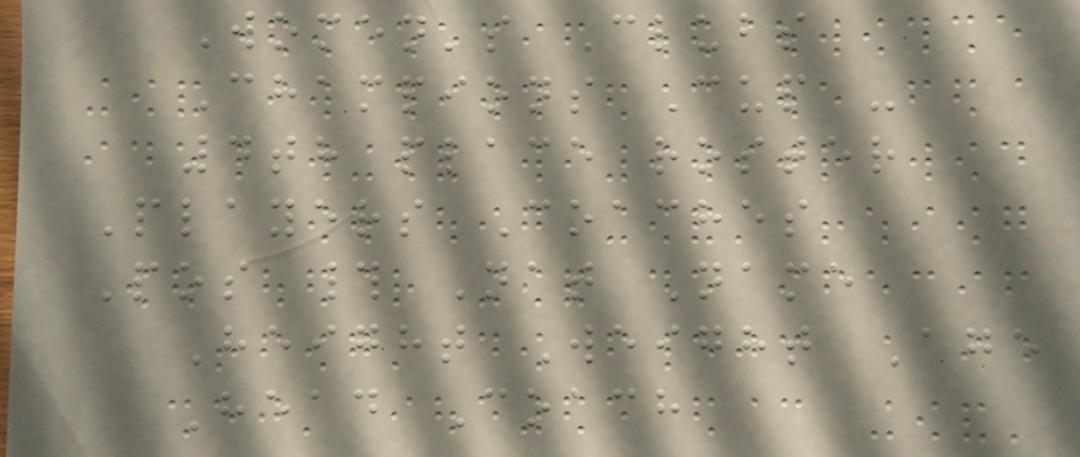Women's Clubs
Champions Cup -
4th place roster
Players Coaches
Pos # Nat Name
Height Weight Age
Head Coach
